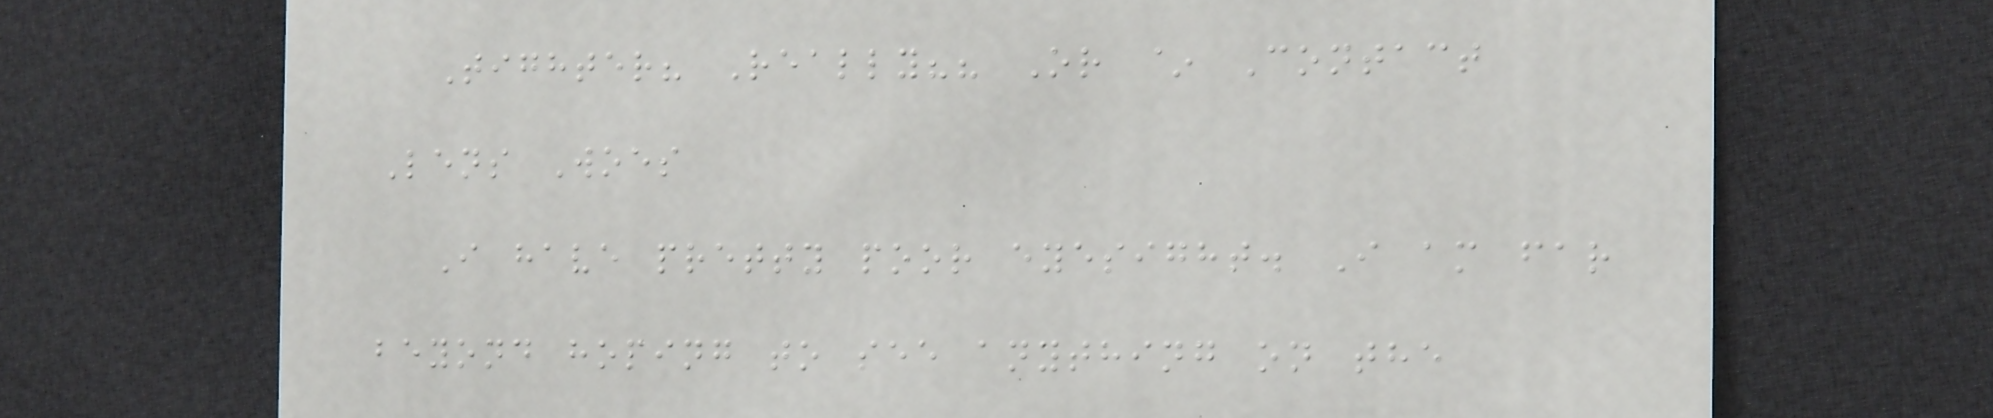Tighter? Really?? Or ~ Contact
Lens Woes
I have pretty poor eyesight. I am far
beyond hoping to see anything on the
